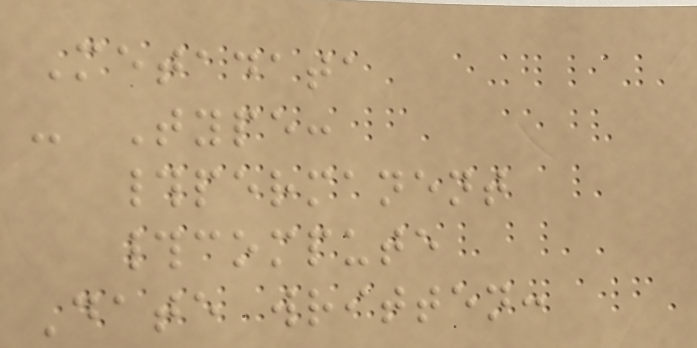Metadata
- Type:
#permanent
#compute
Date written:
